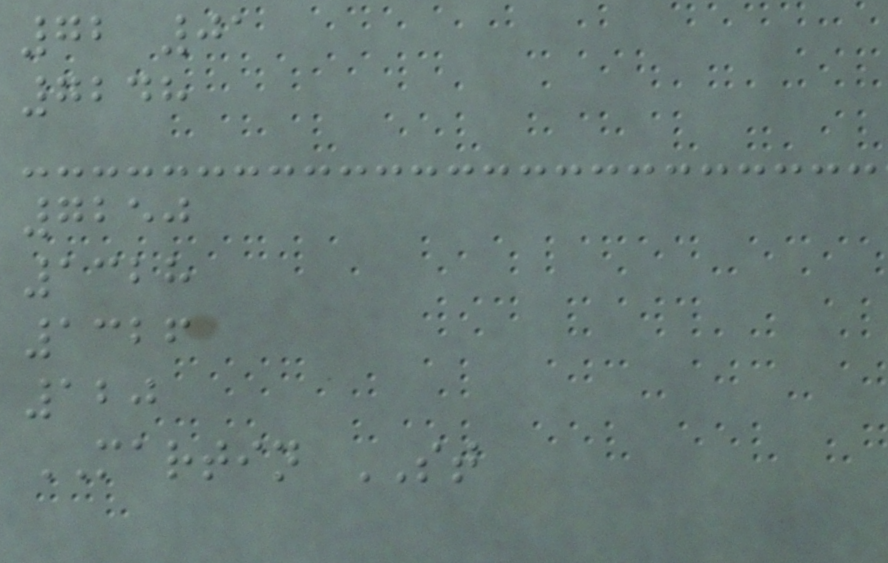72 01
7248
7250
1328
1326
120
MARTIN ST
